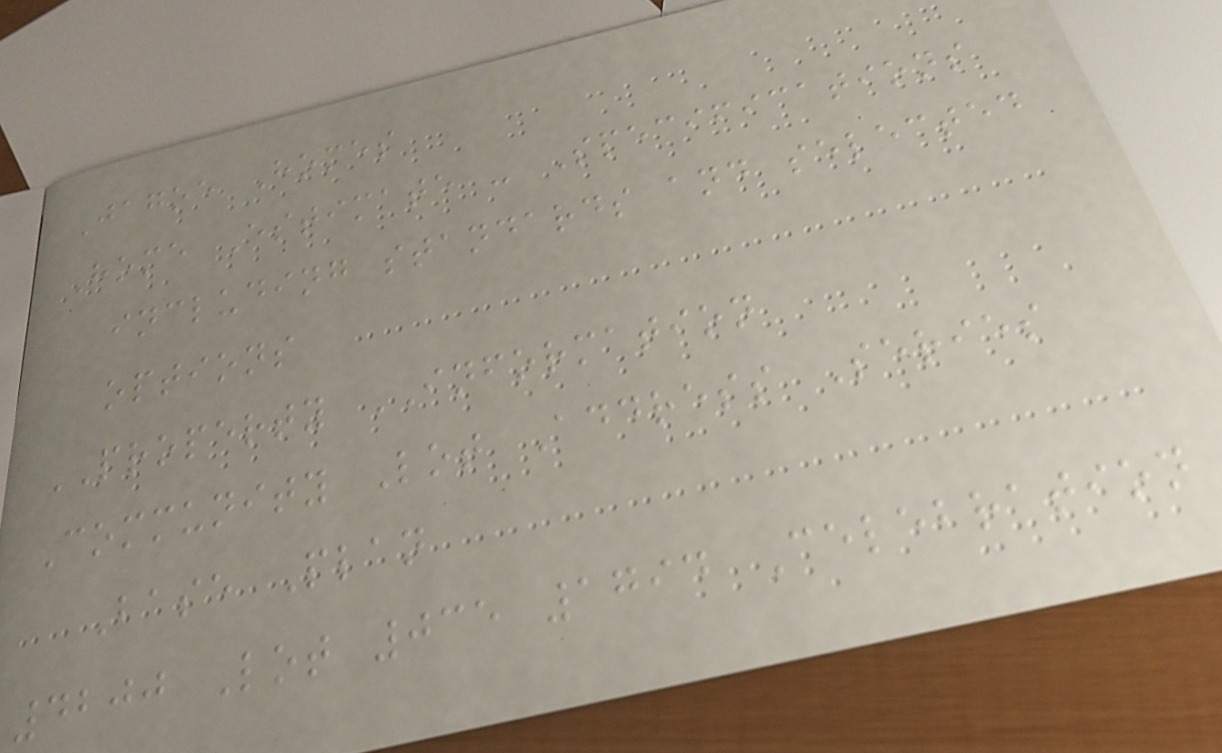Jagoe Homes
Home Estimate - Specifications
including standards and selected
options
PROPERTY INFORMATION
Community Lot Address Series
Base Plan
4200 Lot 035 1794 Celebration
